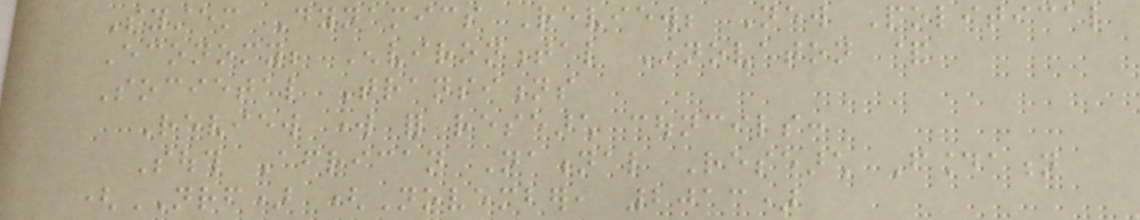System Dynamics Review; New Political
Economy; Environmental Innovaton &
Societal Transitions
Review work for research councils:
South African National Research Foundation
(NRF) (November, 2013)
